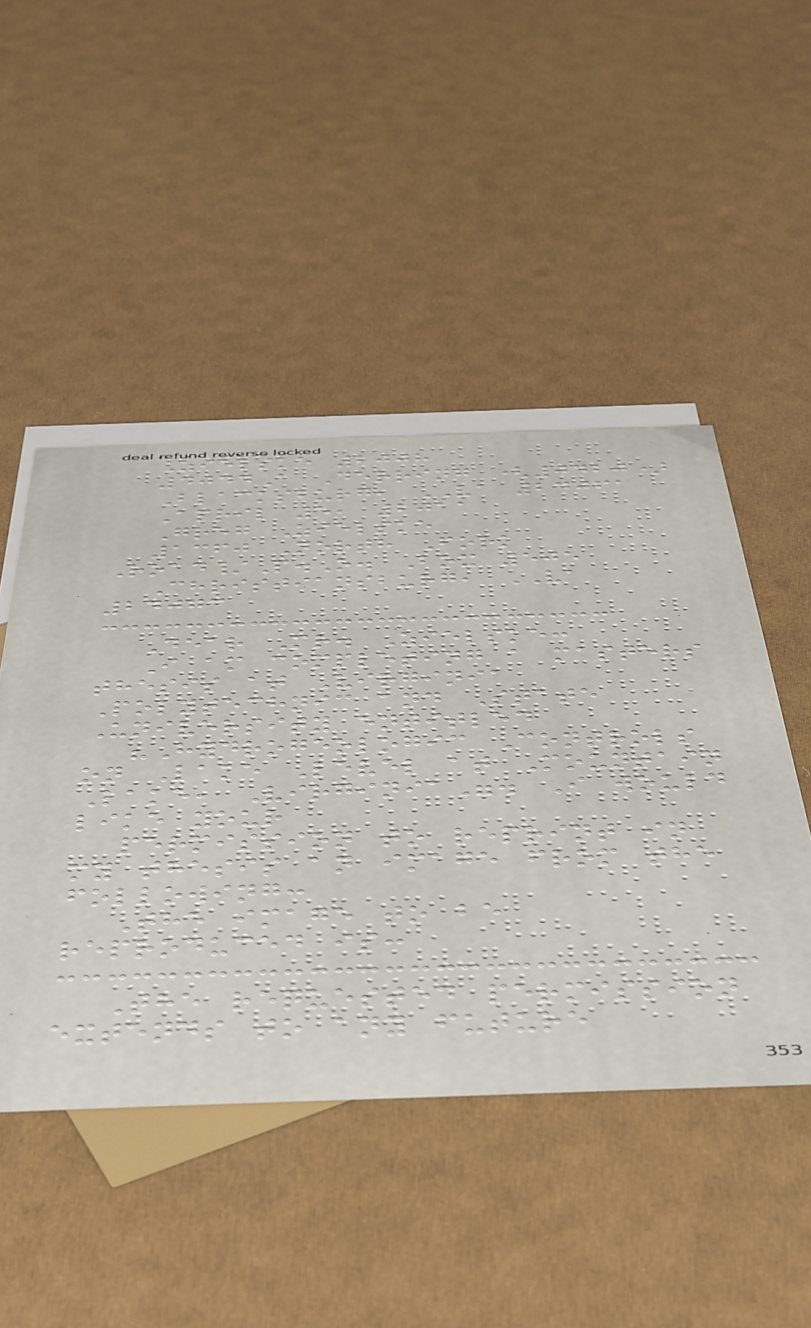Zielske 2008
4044A Derring (0420)
Blacksburg, VA 24061
April 5, 2011
Greg Zielske
1360 North Fork
Road/P.O. Box 505
Christiansburg, VA
24073
Dear Mr. Zielske:
I am completing a masters
thesis at Virginia
Polytechnic and State
University entitled
"Hydrogeologic Controls
on Lake Level at Mountain
Lake, Virginia". I would
like your
permission to reprint in
my thesis an image from the
following:
The image to be
reproduced is:
The requested permission
extends to any future
